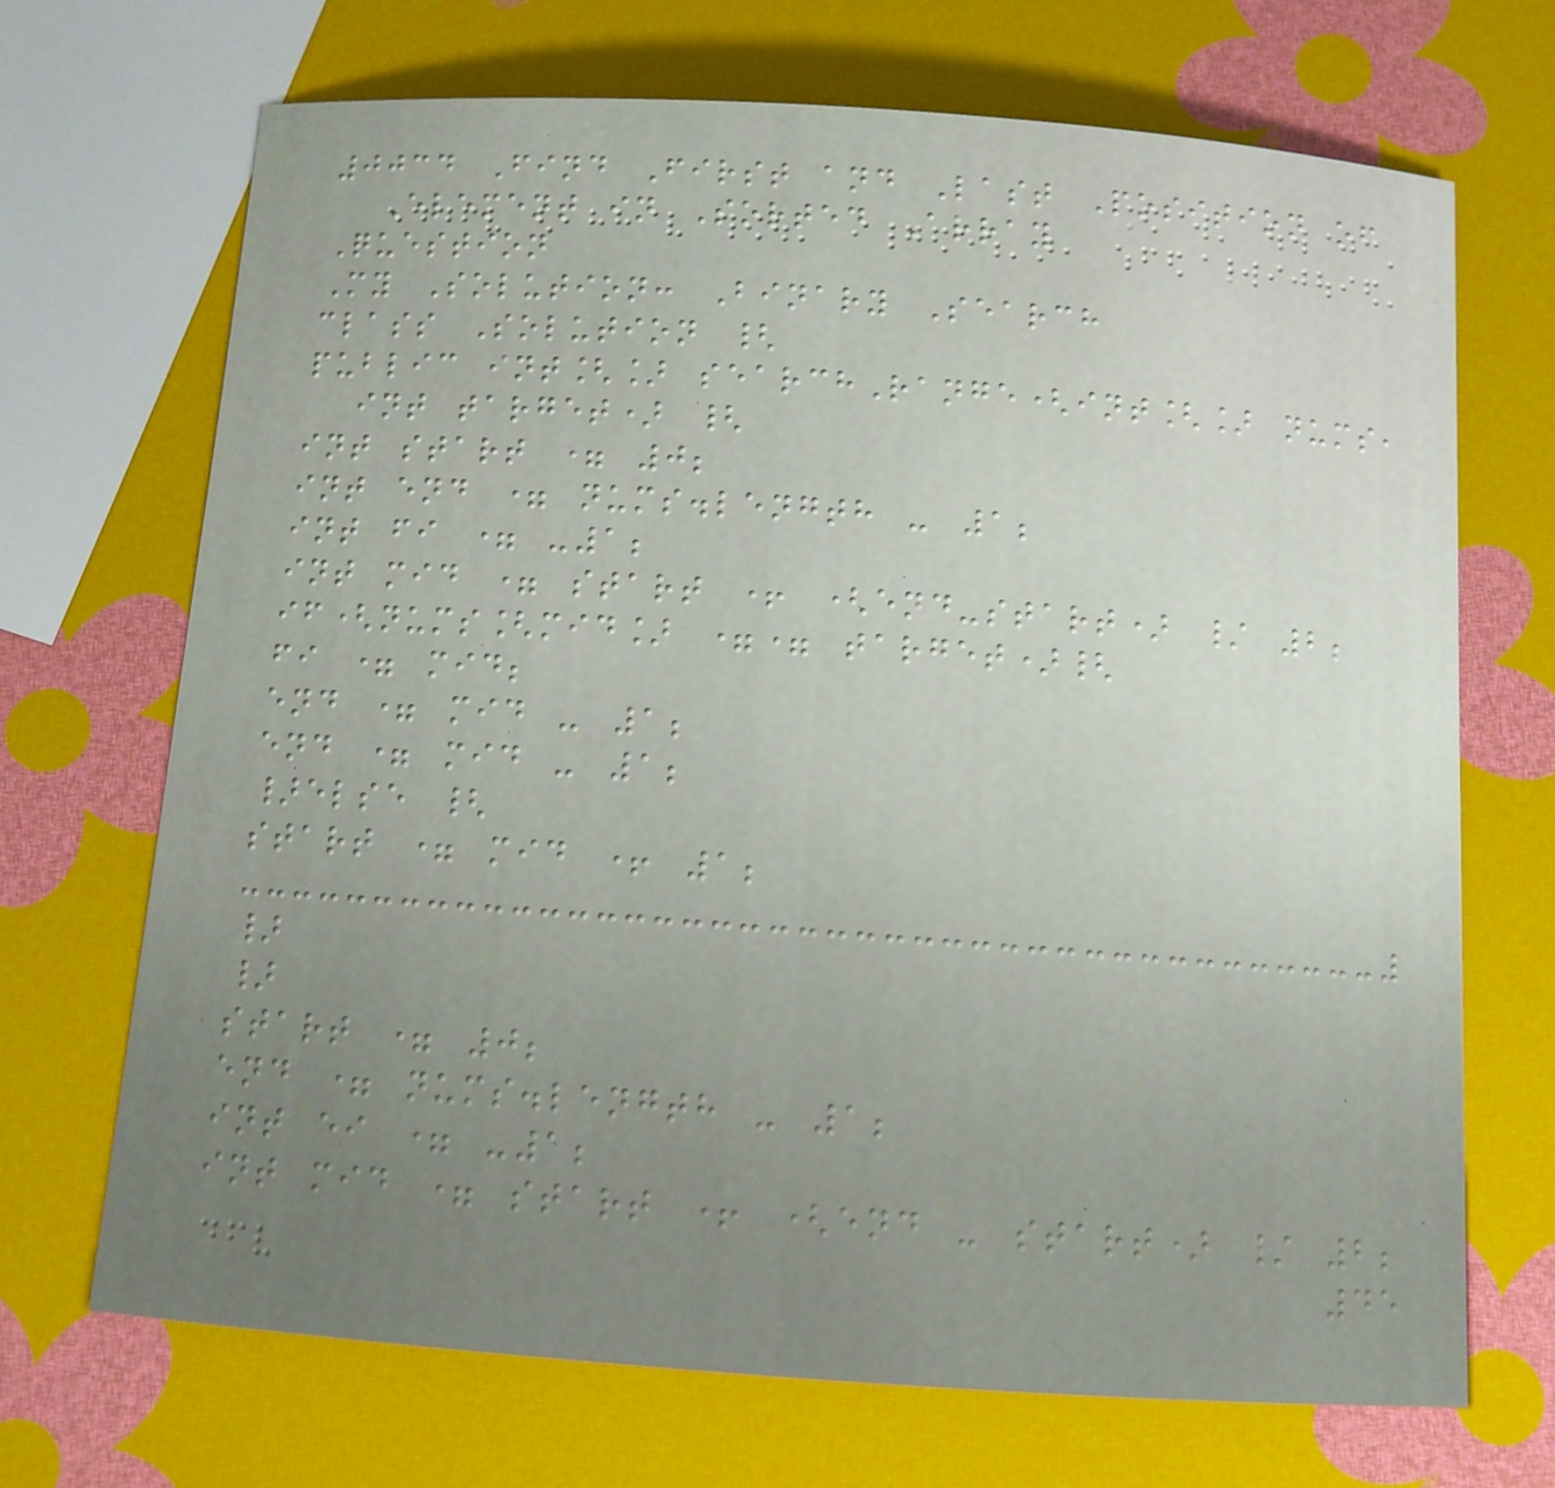0034 Find First and Last Position of
Element in Sorted Array
Question
My Solution: Binary Search
class Solution {
public int[] searchRange(int[] nums,
int target) {
int start = 0;
int end = nums.length - 1;
int fi = -1;
int mid = start + (end-start) / 2;
if(nums[mid] == target){
fi = mid;
end = mid - 1;
end = mid - 1;
}else {
start = mid + 1;
}
}
start = 0;
end = nums.length - 1;
int ei = -1;
int mid = start + (end - start) / 2;
45
